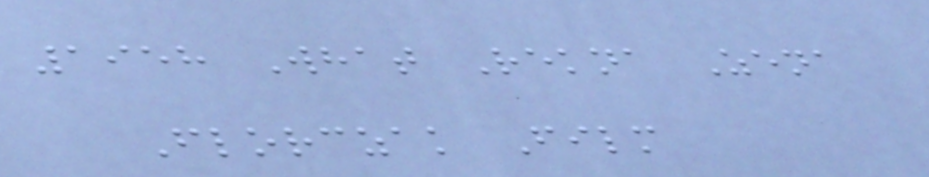1958 What Rekna Zena
Florczak Film
